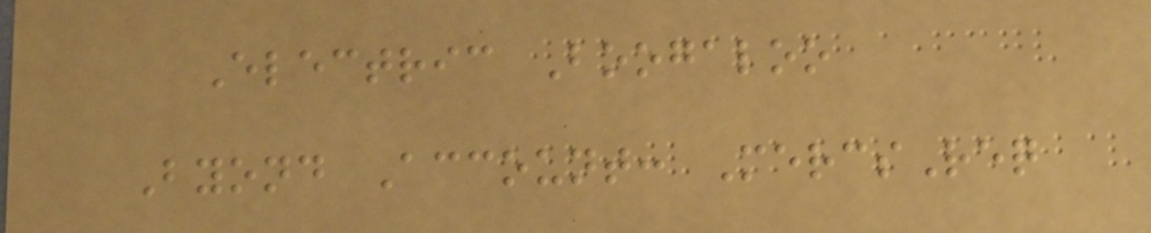Electric Boogaloo
Byond Account: MercsReq
